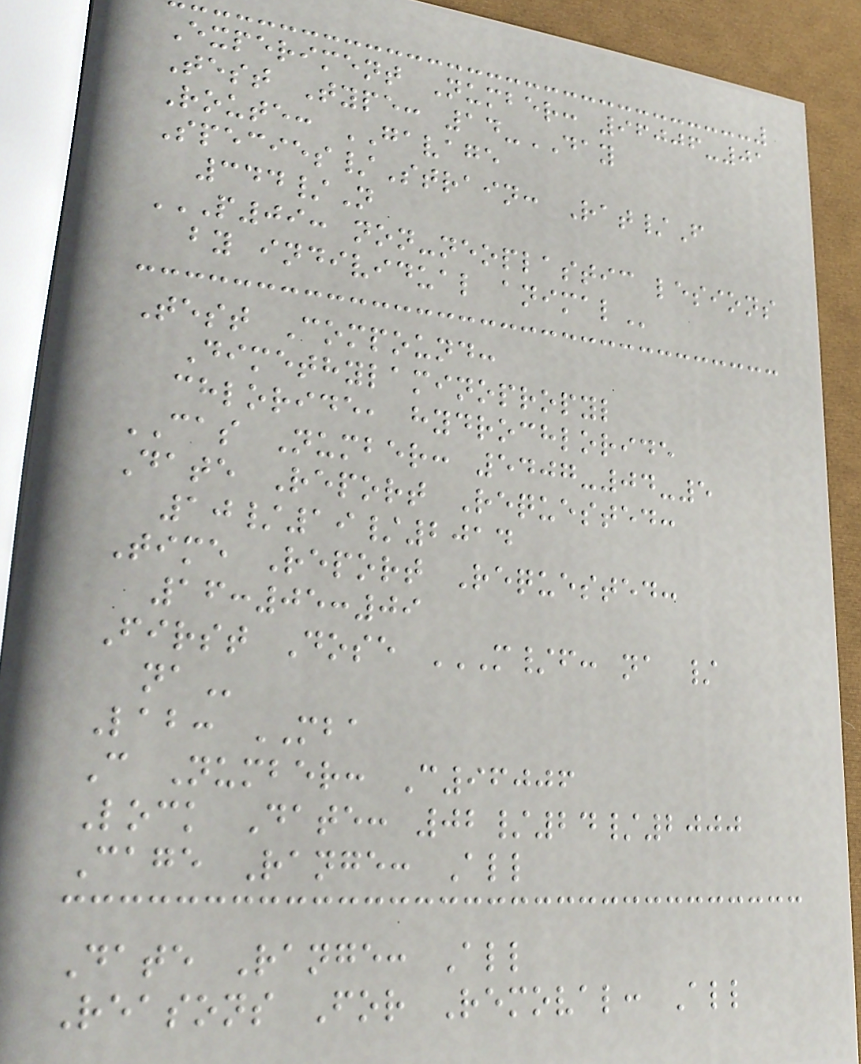Experiment Number: 96006-01
Test Type: 14-DAY
Route: GAVAGE
Species/Strain: Rat/F
344/N
P09: NON-NEOPLASTIC LESIONS
BY INDIVIDUAL ANIMAL
Test Compound:
Dimethylaminopropyl
chloride, hydrochloride
CAS Number: 5407-04-5
Date Report Requested:
10/19/2014
Time Report Requested:
16:05:09
First Dose M/F: NA /
NA
Lab: MBA
C Number: C96006
Lock Date: 02/24/2000
Cage Range: All
Date Range: All
Reasons For Removal: All
